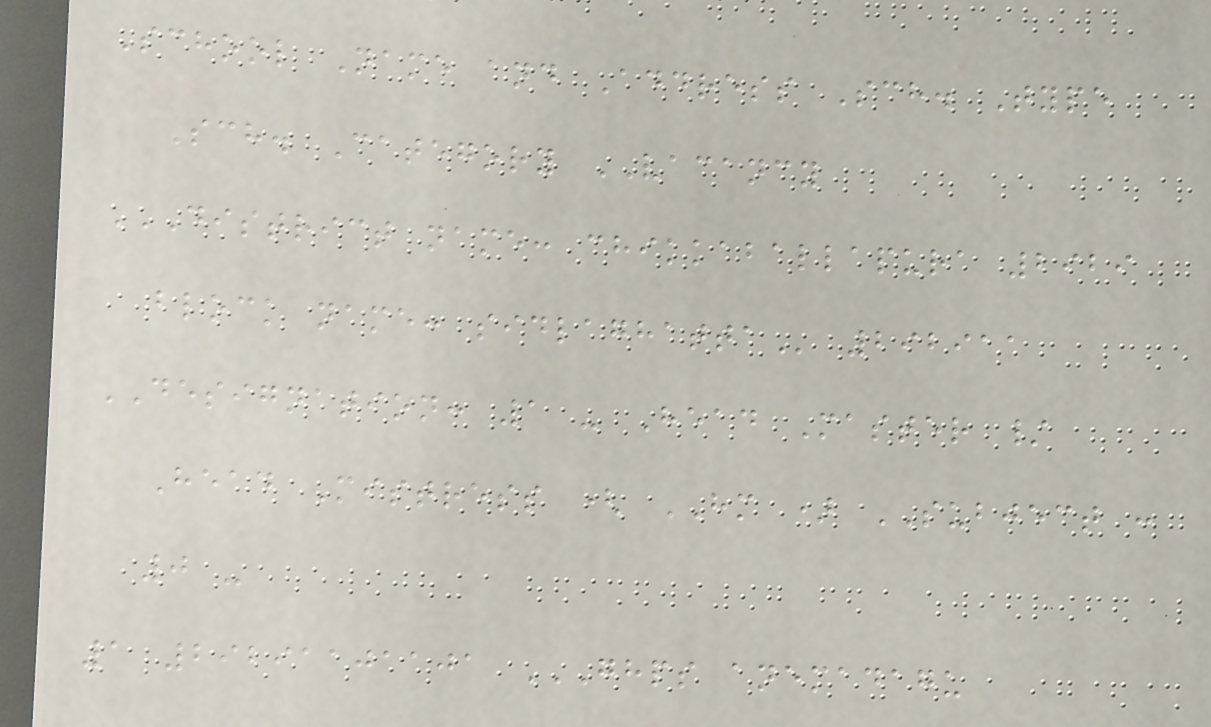School Name and Address Sch. Type
Sch. Category VACANCY
DISTRICT NAME: CHIKKABALLAPURA 2929
BLOCK NAME: SIDLAGHATTA 292911
DESIGNATION: 1 - Head Master /
Head Mistress ( HM ) SUBJECT :
0 -
1 29291101101 GHPS ANEMADAGU
